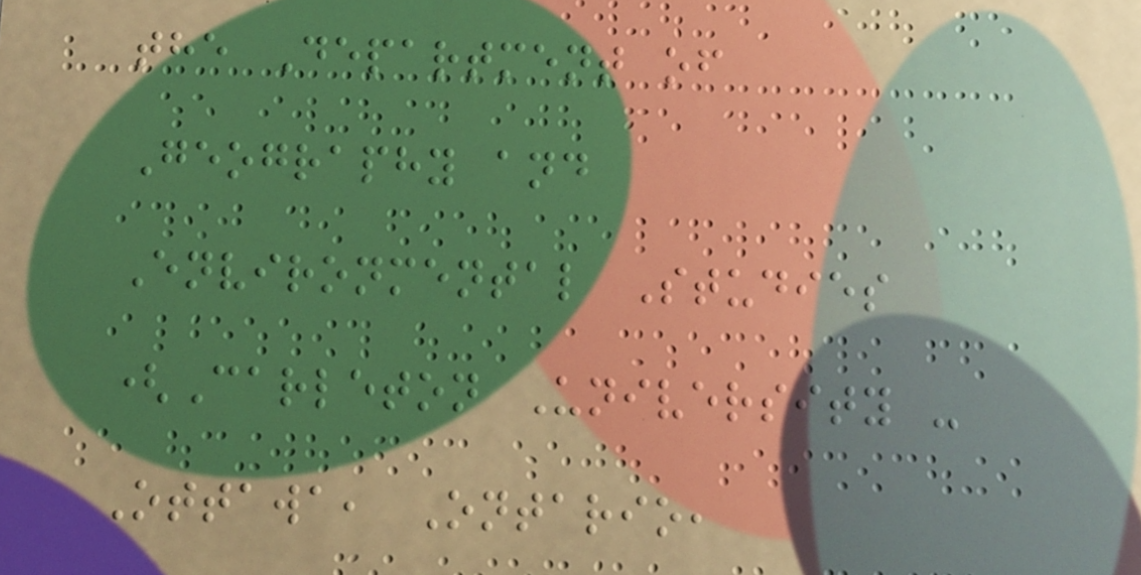the Department of
Geography and
Environmental Studies
(Carleton University -
Ottawa, Ontario,
